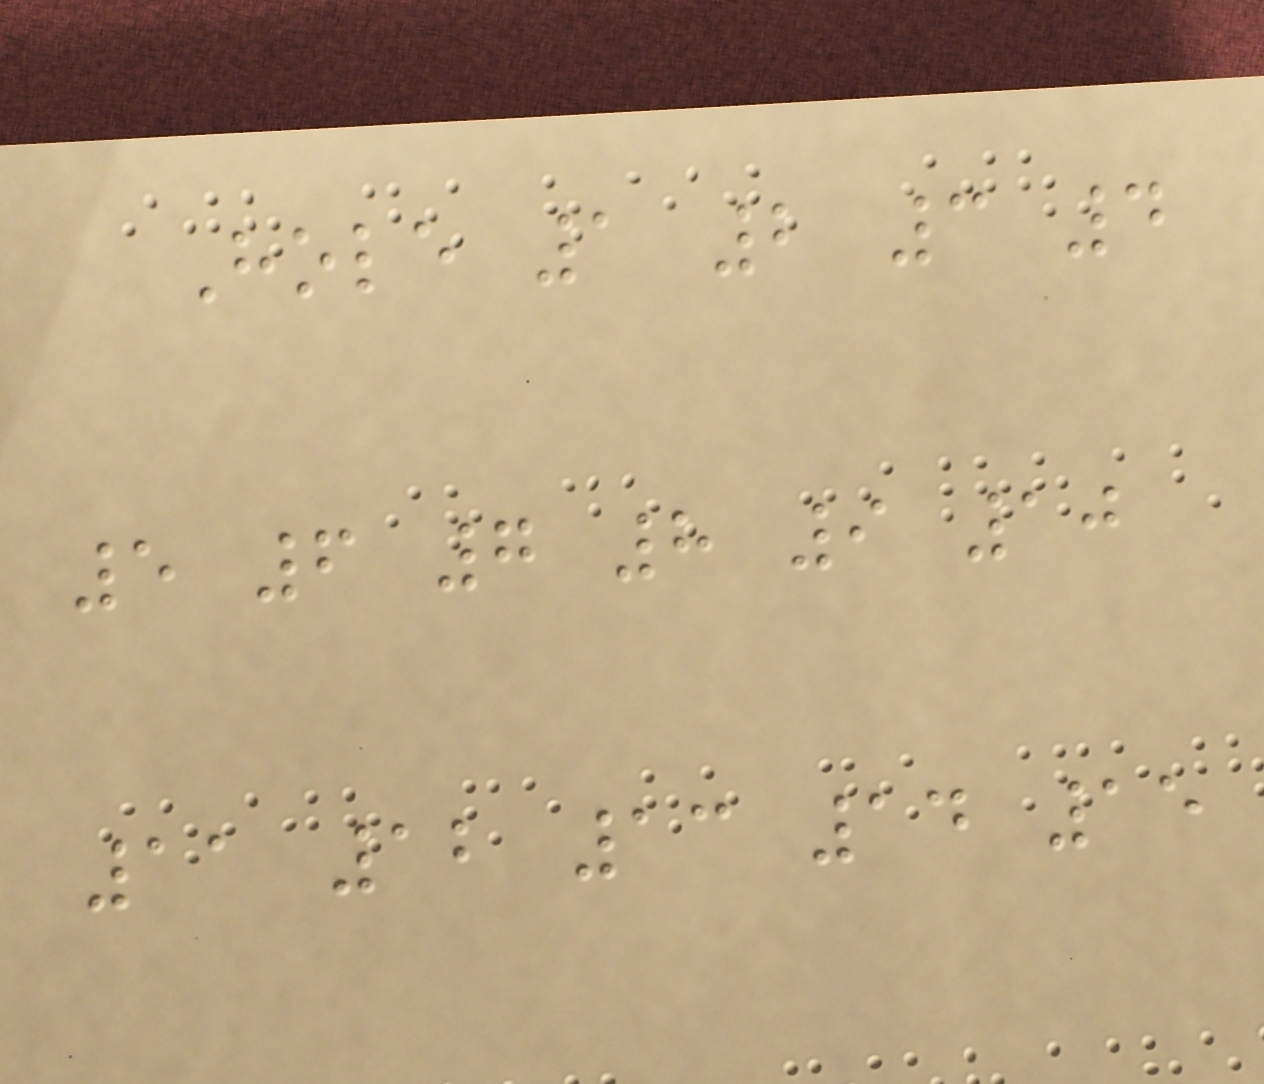Hole 1 2 3 4
5 6 7 8 9 10
11 12 13 14 15
